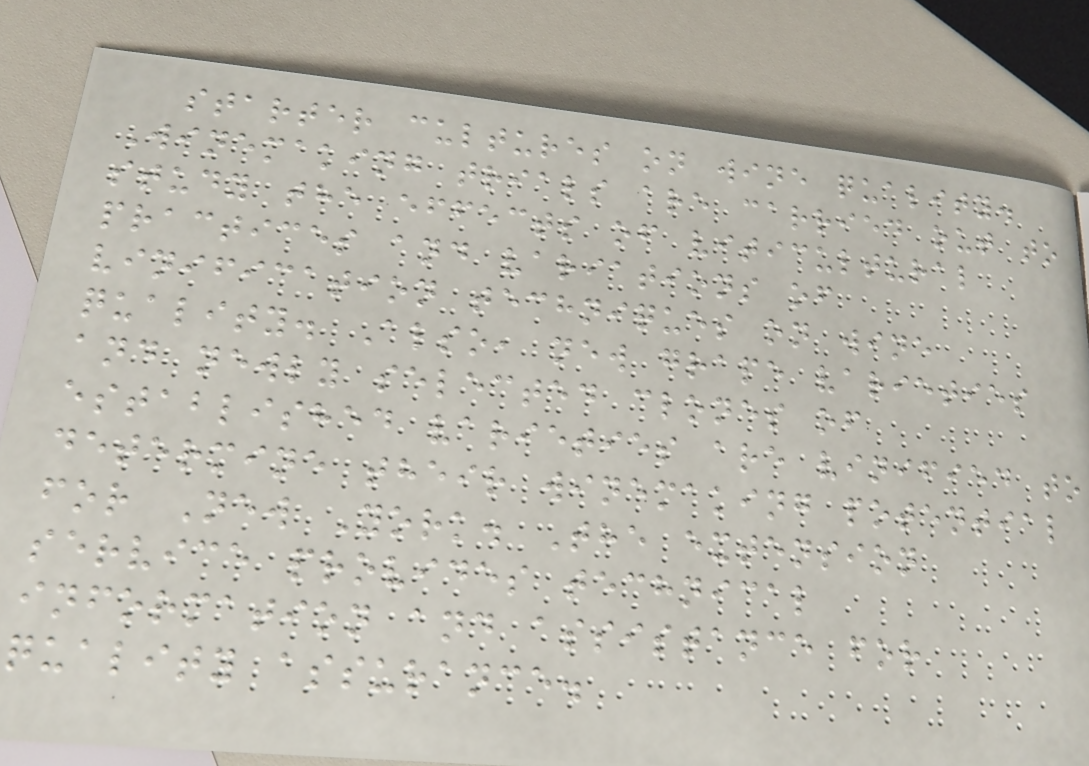starter cultures on wine quality.
Winemaking trials are carried out to
study the effects of viticultural
practices and variations of
vinification techniques on wine
quality. Also, new grape varieties
and newly selected clones of
established varieties are vinified to
determine their winemaking potential
for New York. The extension
service provides technical
information and assistance for
quality assurance.
